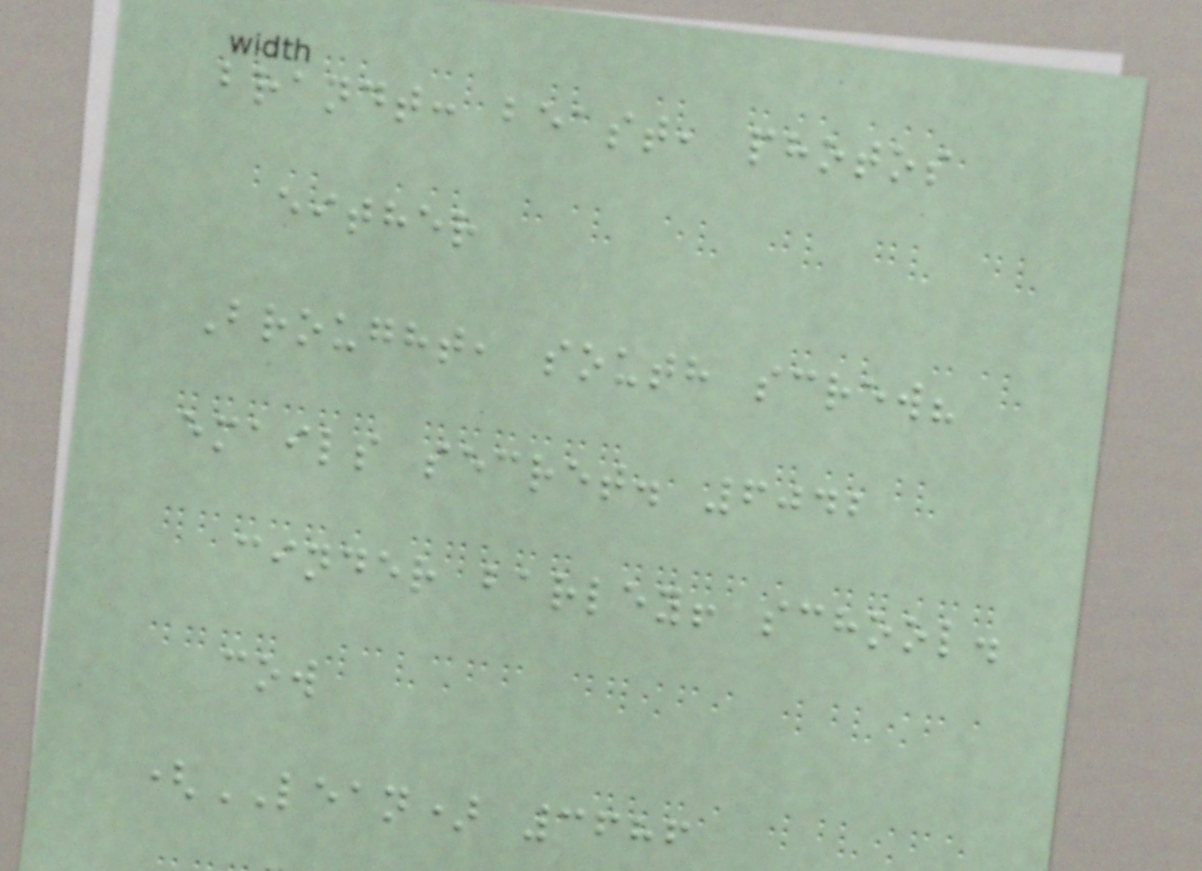brandt: beast, photos
either
Brought, south screw?
emails secret. 6042
cinder barley! school.
cow
(LEAN) 3686
